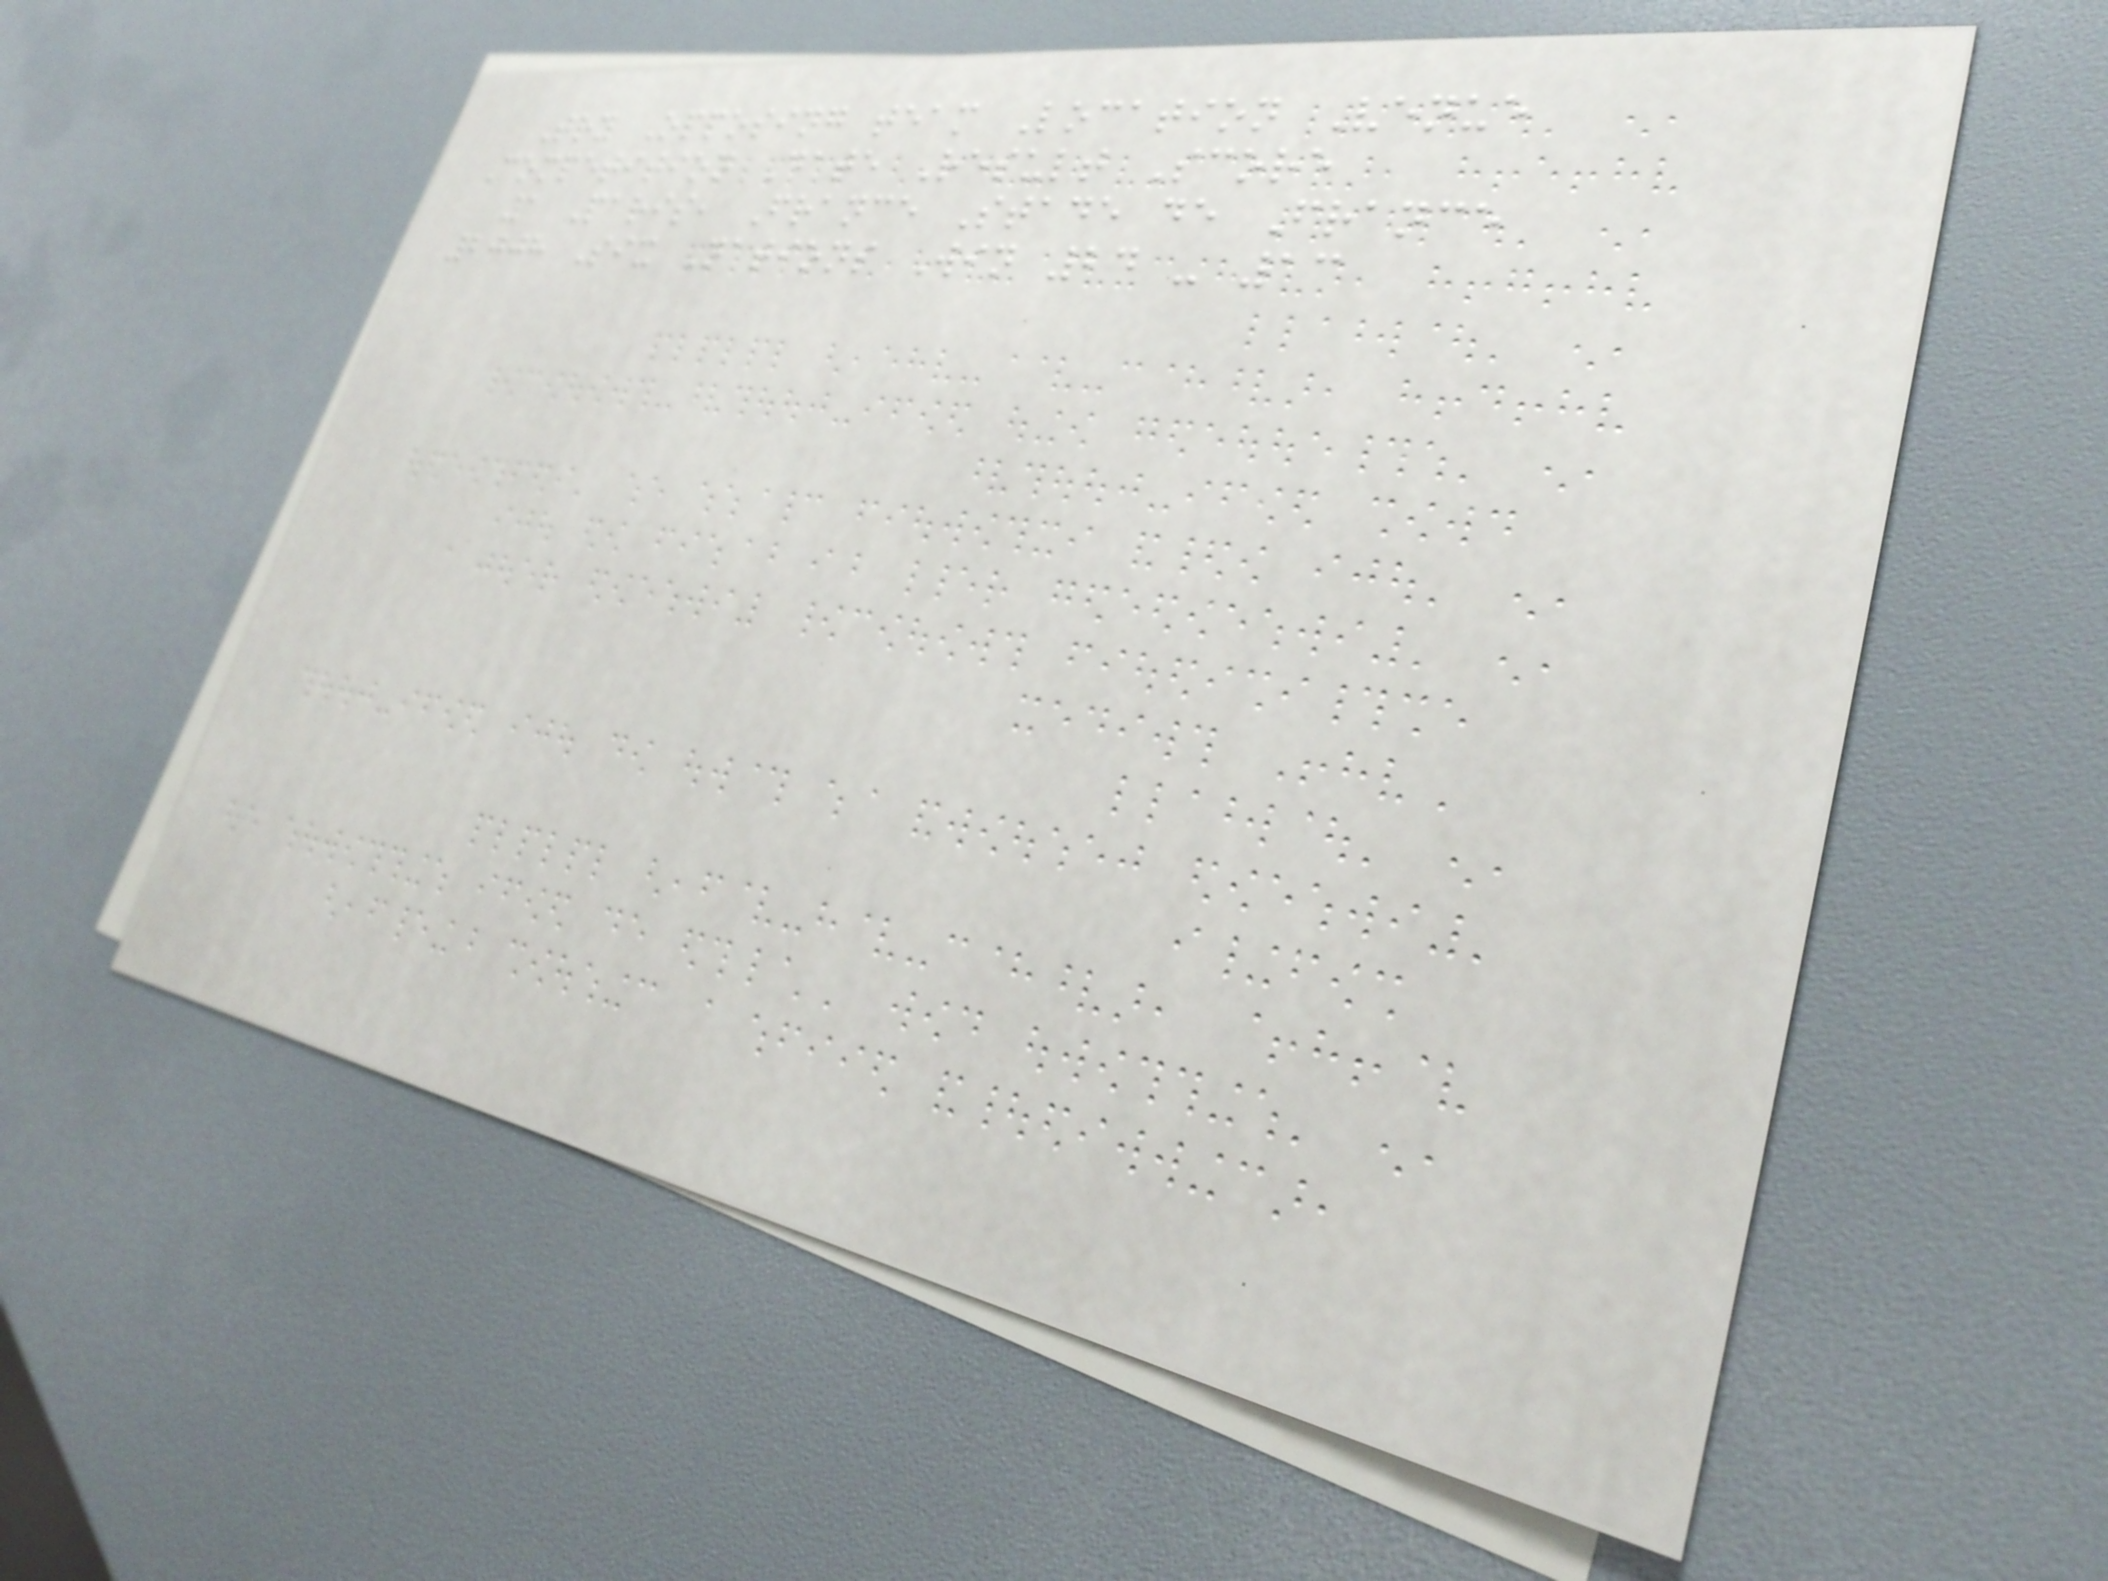Try Opposing team Location Venue
Competition Date Result Score
1 Paris, France Stade de France
2008 Six Nations Win 24 - 13
